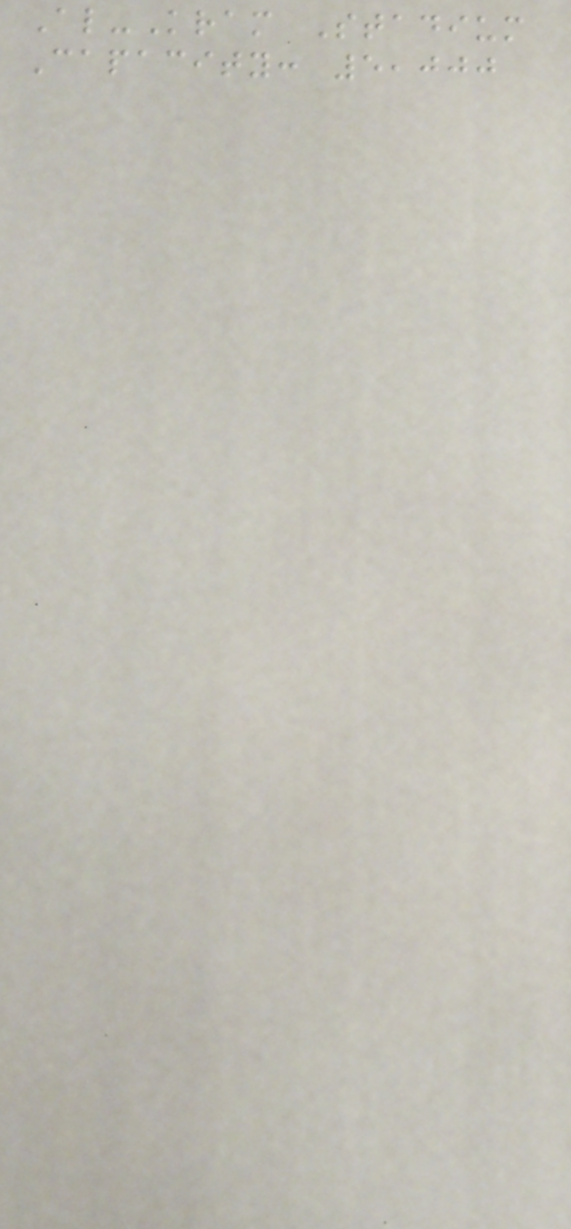Al-Kram Stadium
Capacity: 5,000
